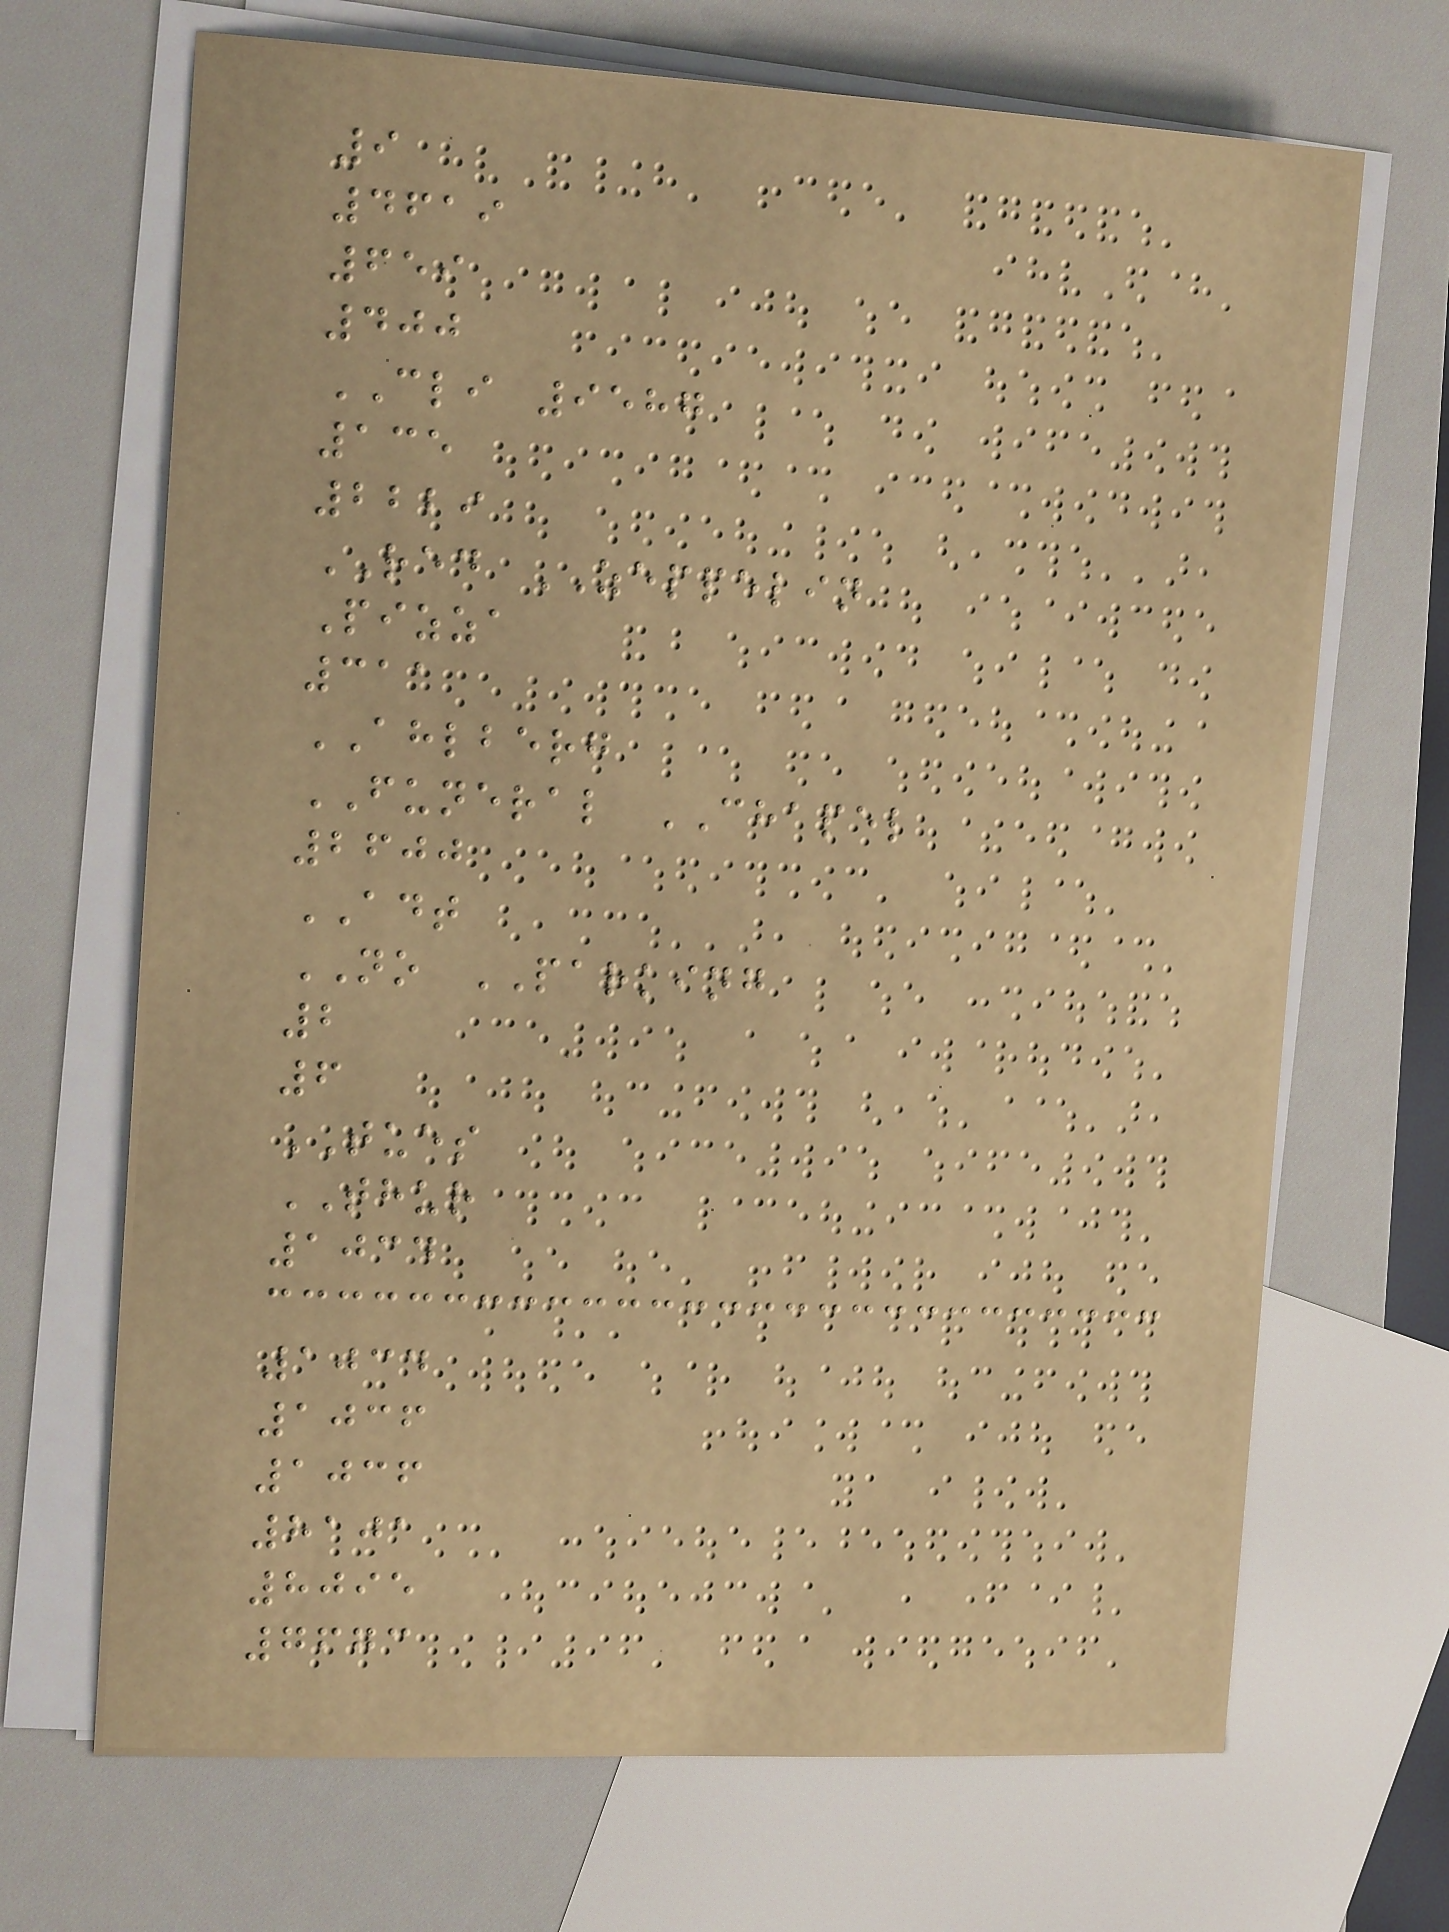9
4619
659
400
CLI 9587
135
2229
RED ZEPPELIN
Pizza
311
AHLBERG
FUNERAL CHAPEL
2600
ADT
NO PARKING
2
6
TUES
THUR
1034
1034
1036
1036
8101
8095
7673
